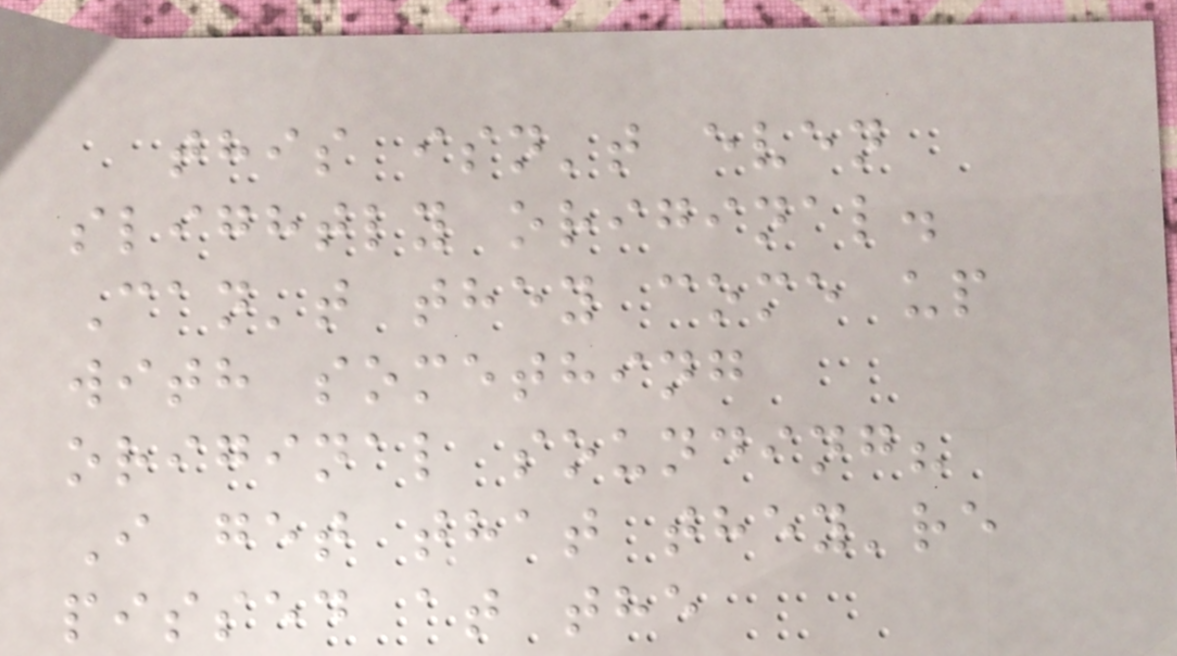this isn't even
slightly original.
Can't they come up
with something
original sounding?
I get that they're
pissed at the
